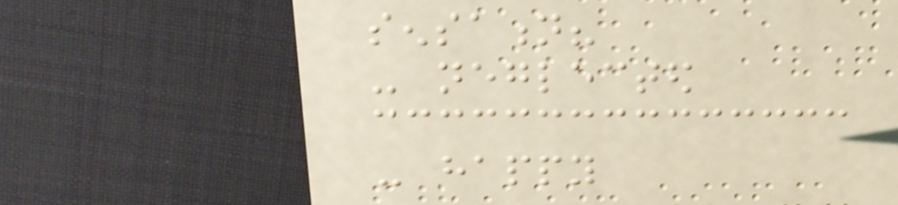sensation?
- neglected
- happy
